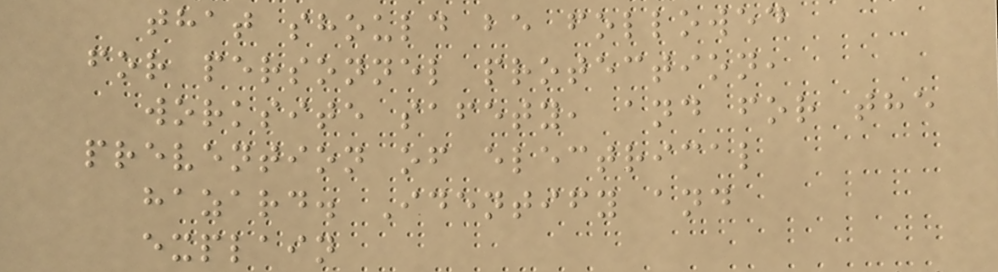that should be followed
for personnel protection,
worksite safety, and for the
prevention of electrical
hazard. Identify and
explain
